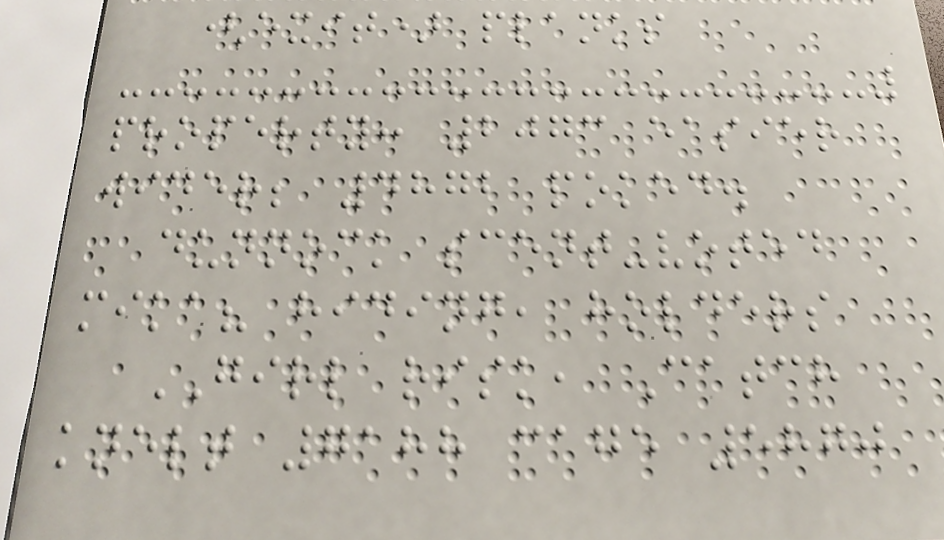(exit) planks
property: 2073 easier
wider; 4872 poked.
dunnock scent-voted
mika? hiding, holders
GIRL risk, Catch
knelt 7188 cage 5870
